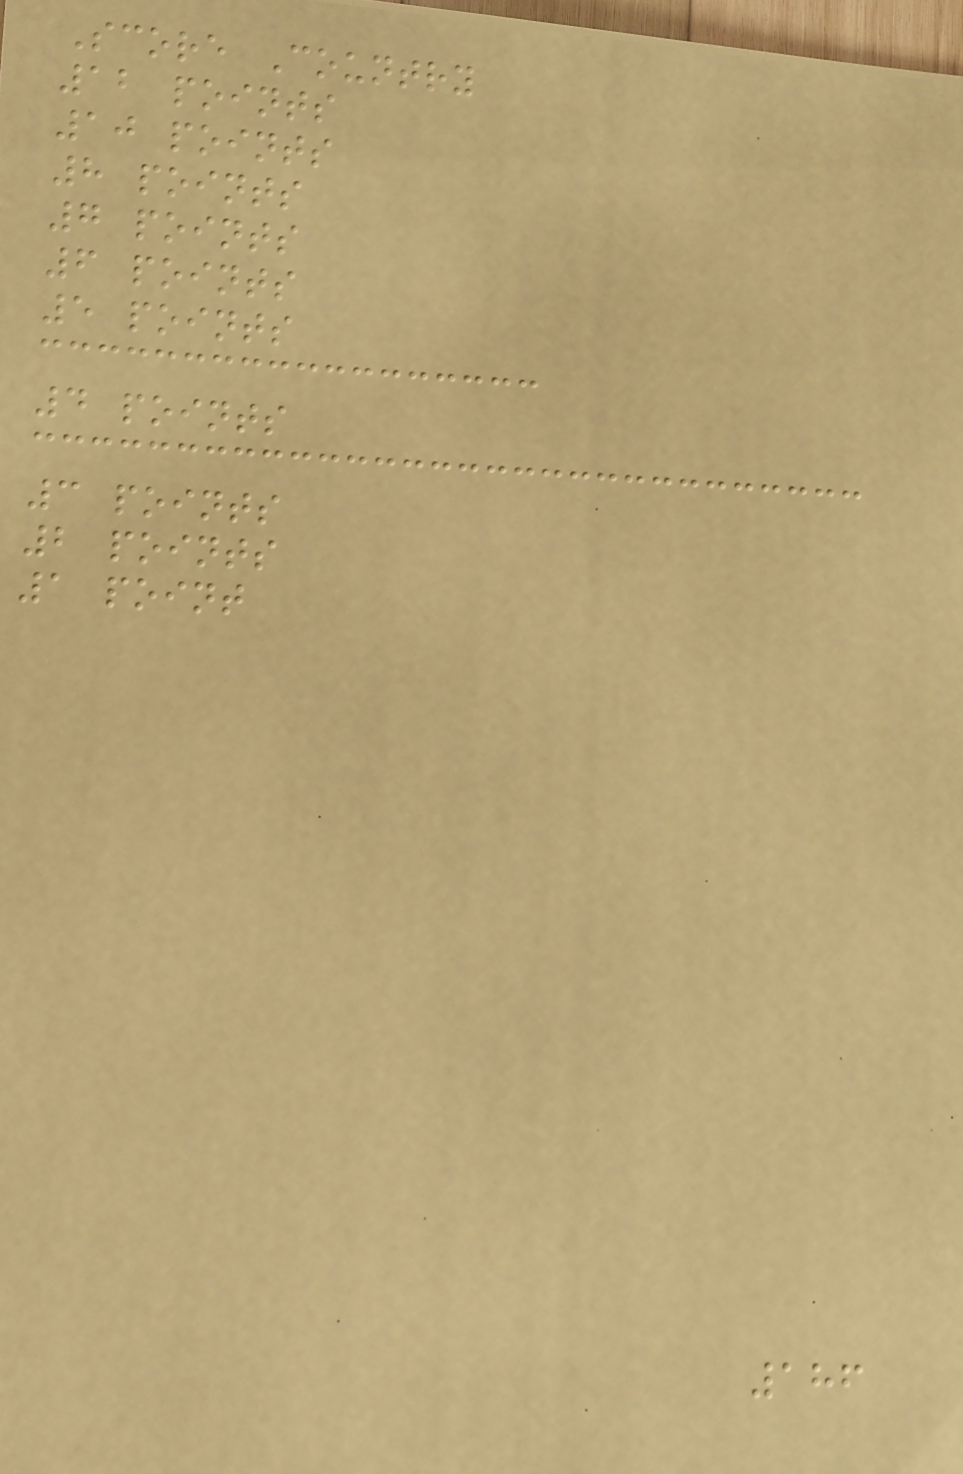Score Country
12 points
10 points
8 points
7 points
6 points
5 points
4 points
3 points
2 points
1 point
186
